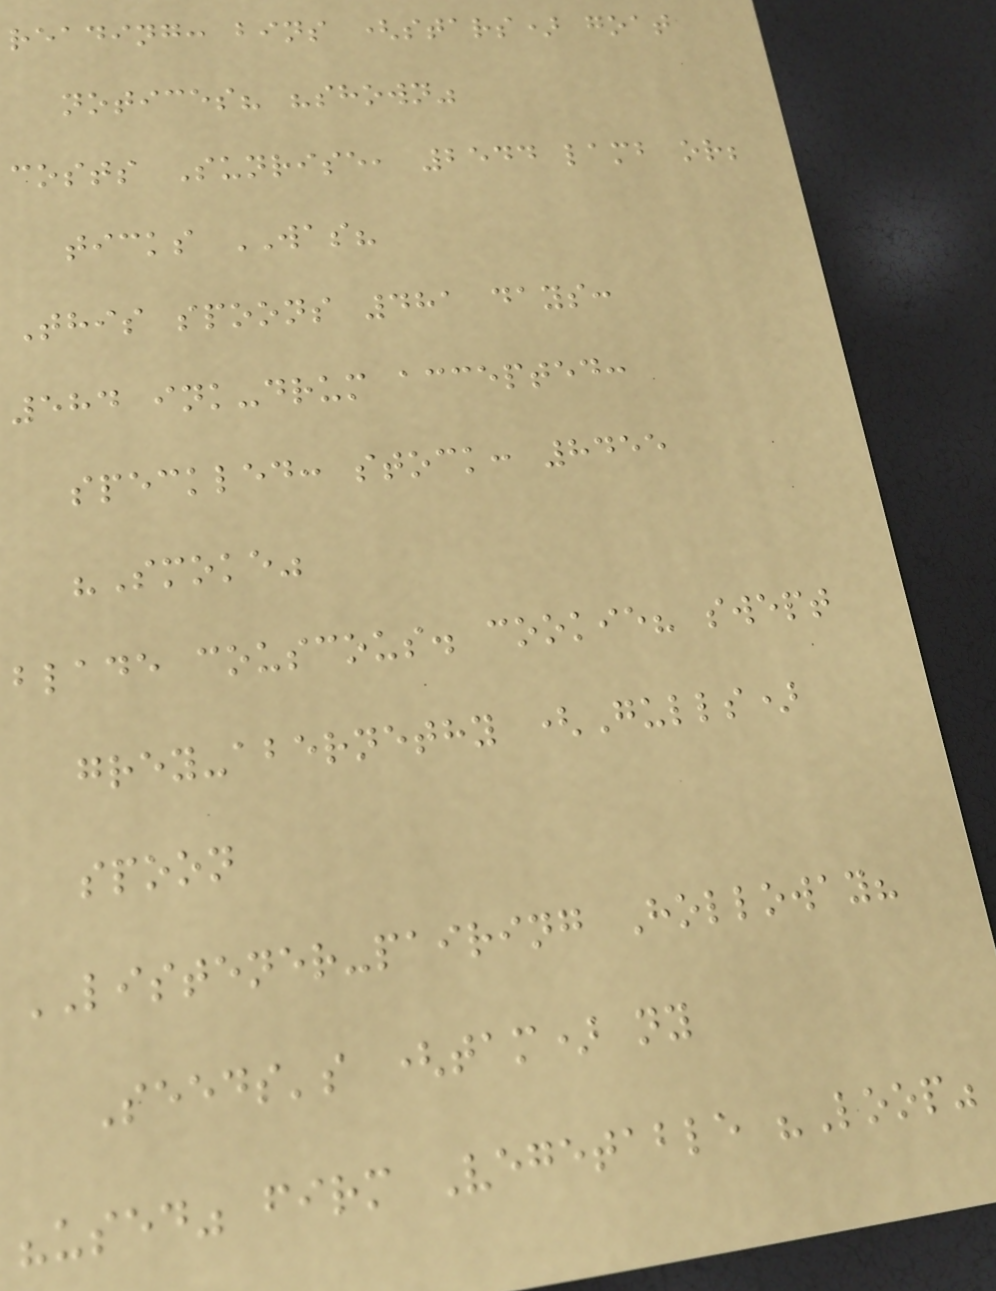reading: bins (stars) goat
notices? "shown"
costs Sunrise, 2544 lamb or;
ticks WAS?
This spoons 481 days:
584 ink-drum accepted:
speckled: stock: 8455
"Smoke"
blade couscous. cookie? swept
grey-abernethy (Gulls)
spoon
LISTENER-pairing Holloway?
Seeds's (tam) ny
"used" firm Vegetable "Loop"
